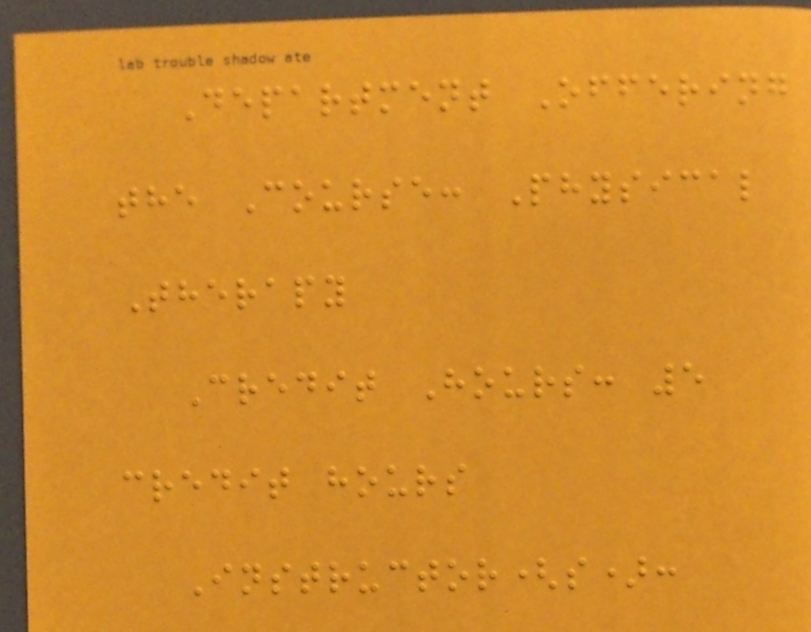Department Offering
the Course: Physical
Therapy
Credit Hours: 5
credit hours
Instructor(s):
